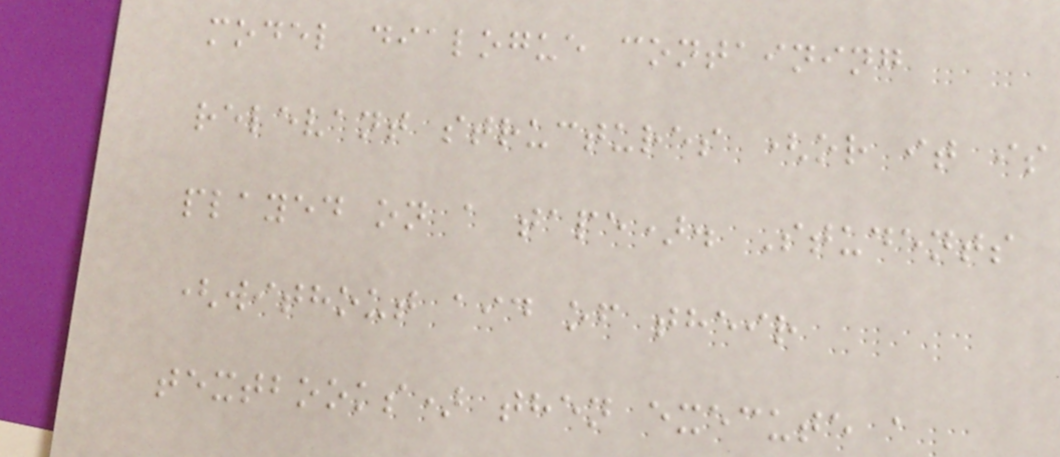model dialogue containing
relevant structures (or it is
played on a tape). Students
(without aid of their
textbooks) then execute a
